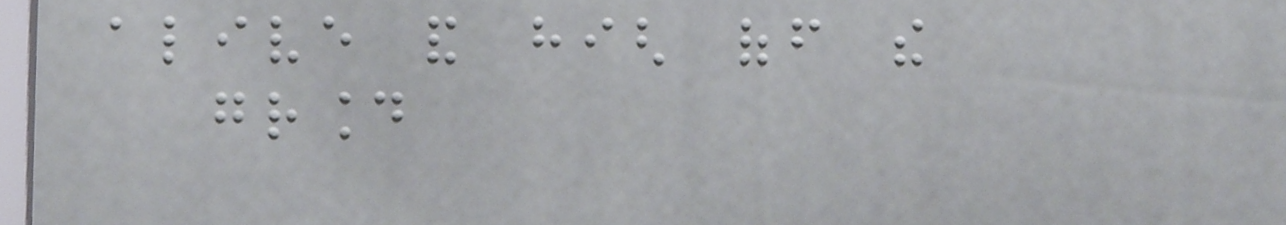alive and high off the
ground
